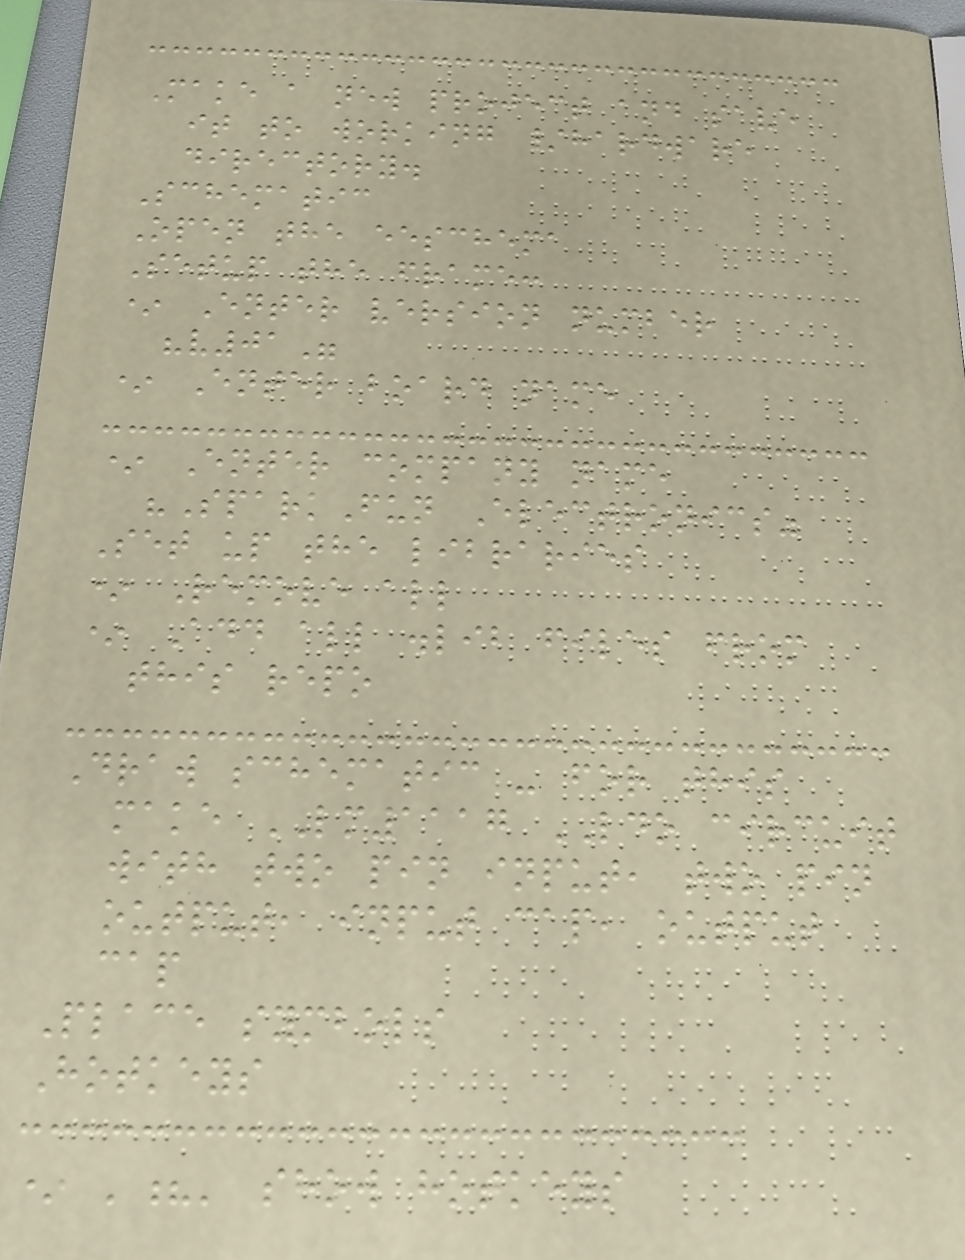Make a new project and save
it to working /hardware
directory.
Schematic
Open the eeschema
Setup the frame:
* Enter version number
"v01"
* Enter board name
* Enter company name
"SparkFun Electronics"
Set up the libraries
* Remove all
* Add all .lib files from
this repo
Draw schematic - for this
make LM1117 LDO circuit
with two pin input, two pin
output, input cap, output
cap
Place symbols
Hotkeys
* '?' show hotkeys
